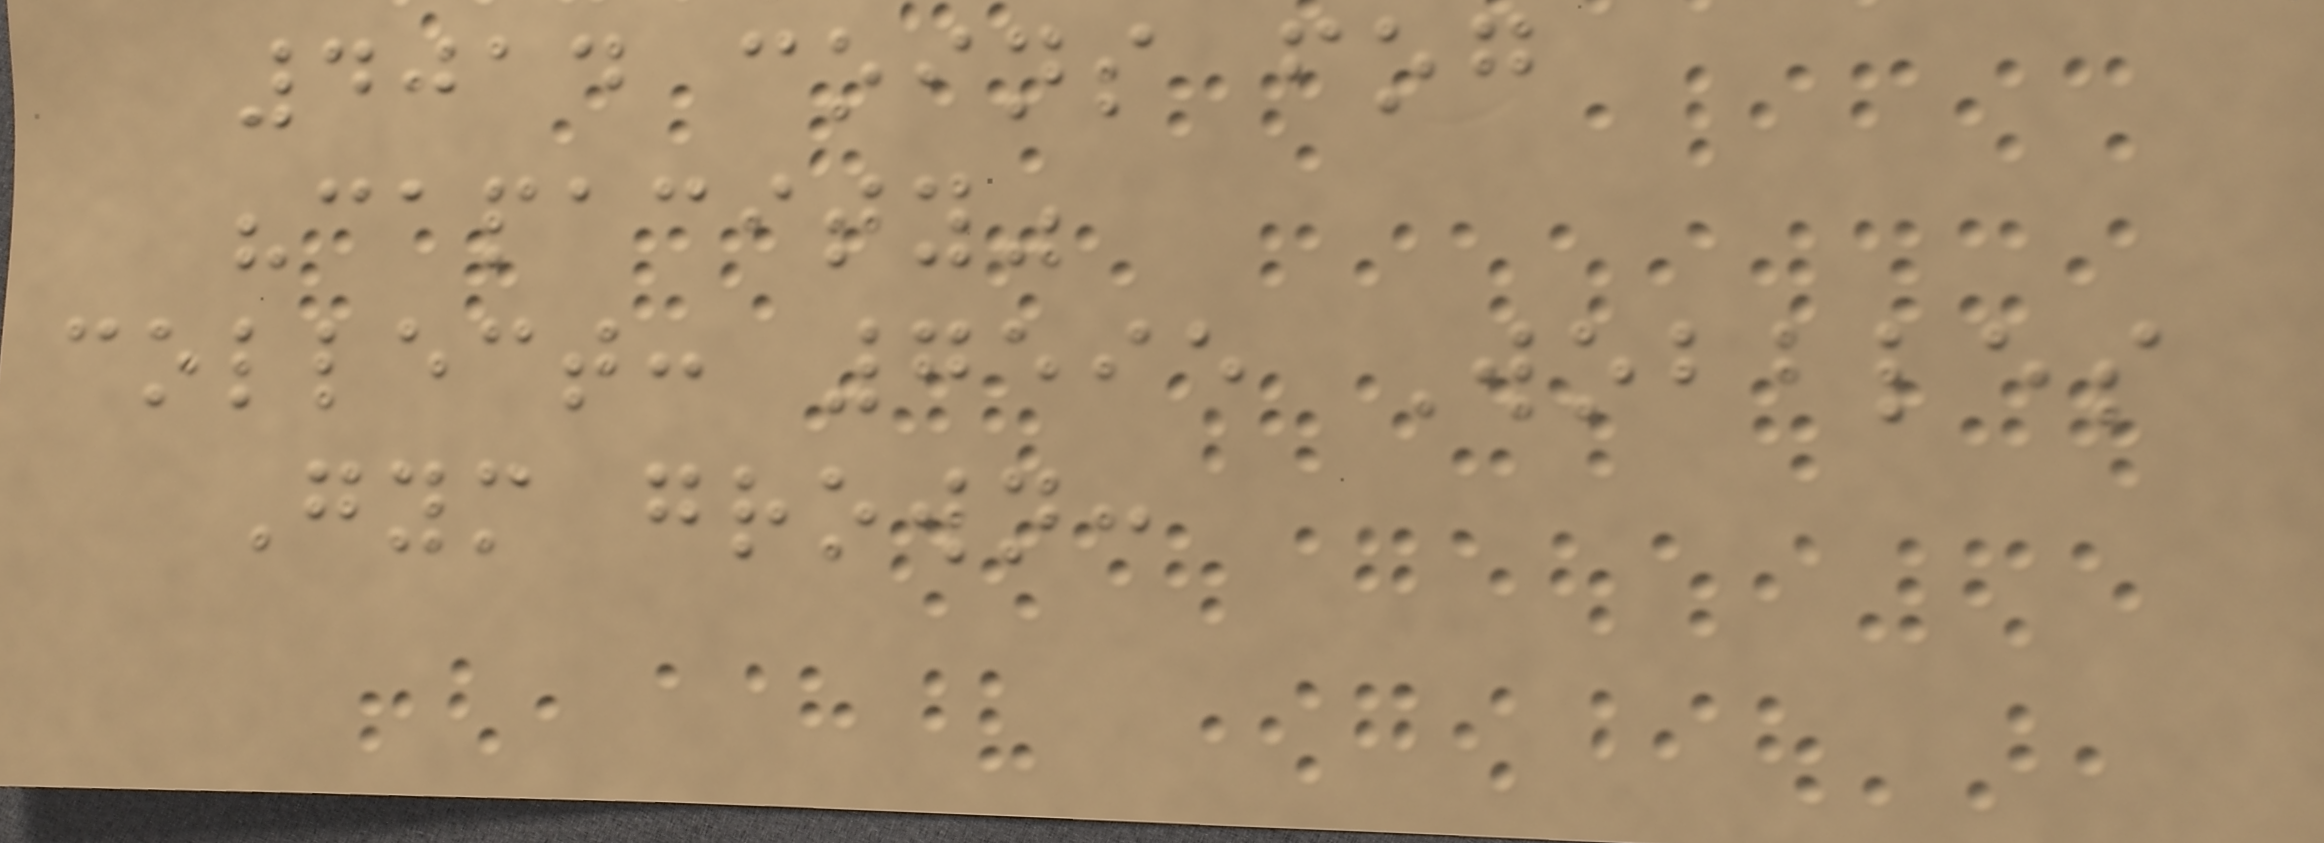4014 coins fog
"capacity"
collect: 7595 Wobbles
Gym grown:
